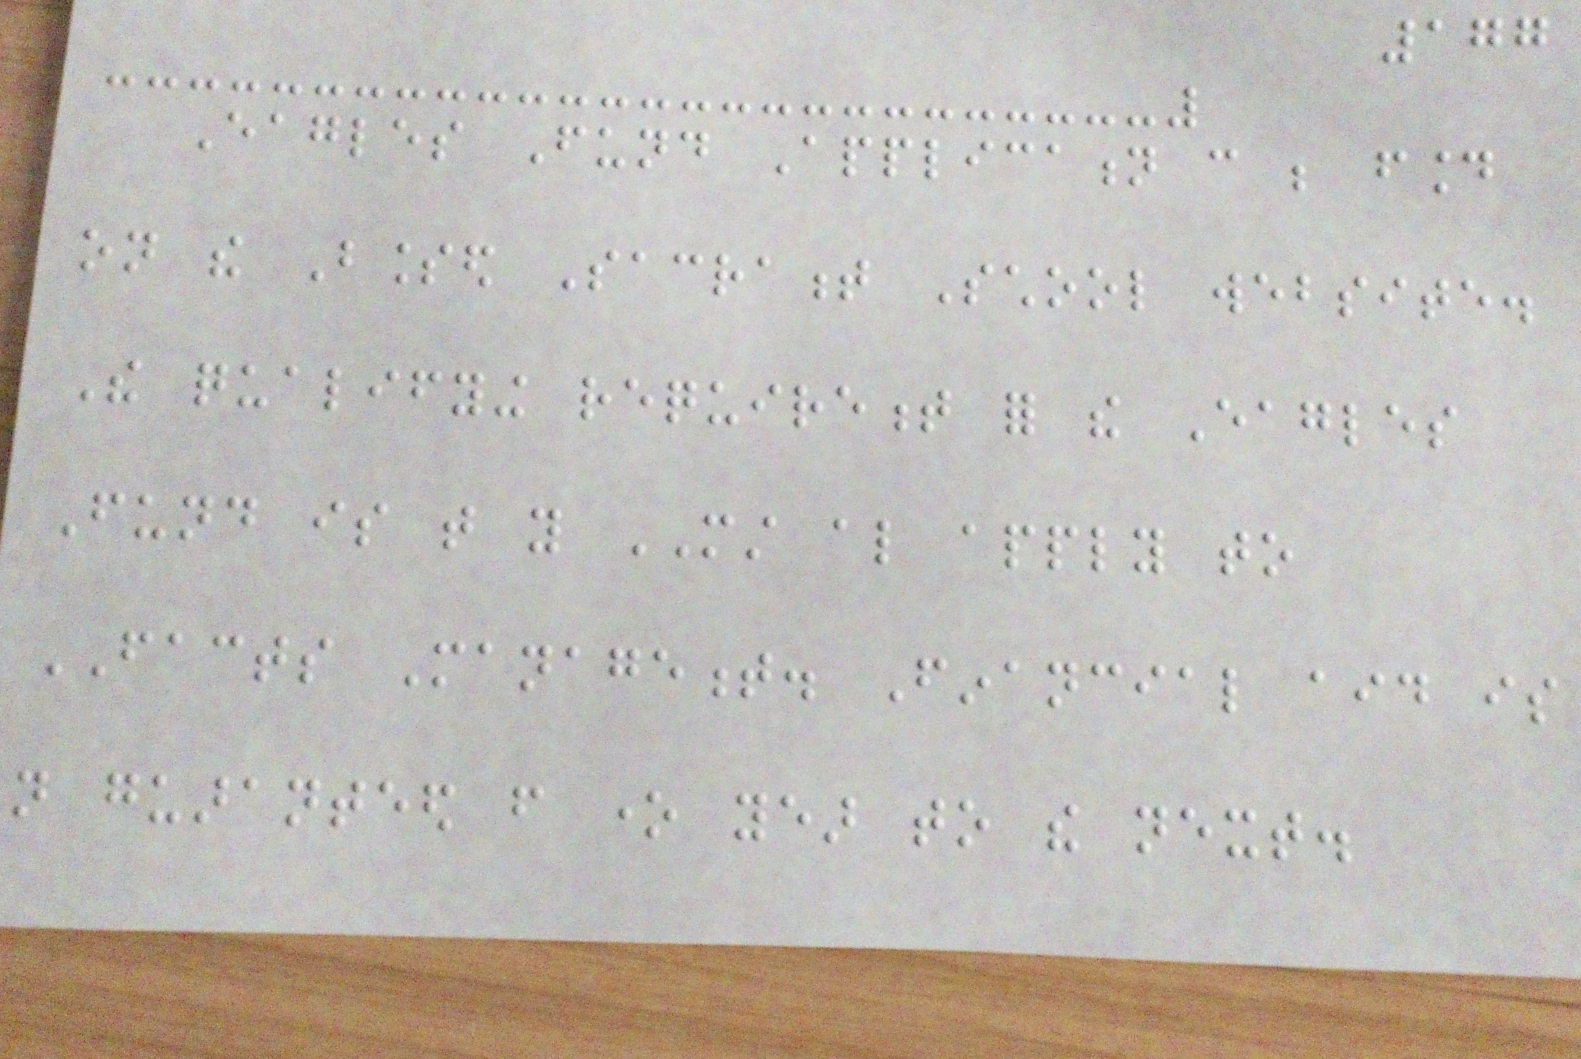177
Eagles Fund Application can be found
on the Blessed Sacrament School website.
The qualifying requirement for the Eagles
Fund is that you MUST also apply to
FACTS Management. Financial aid is
not guaranteed from one year to the next.
